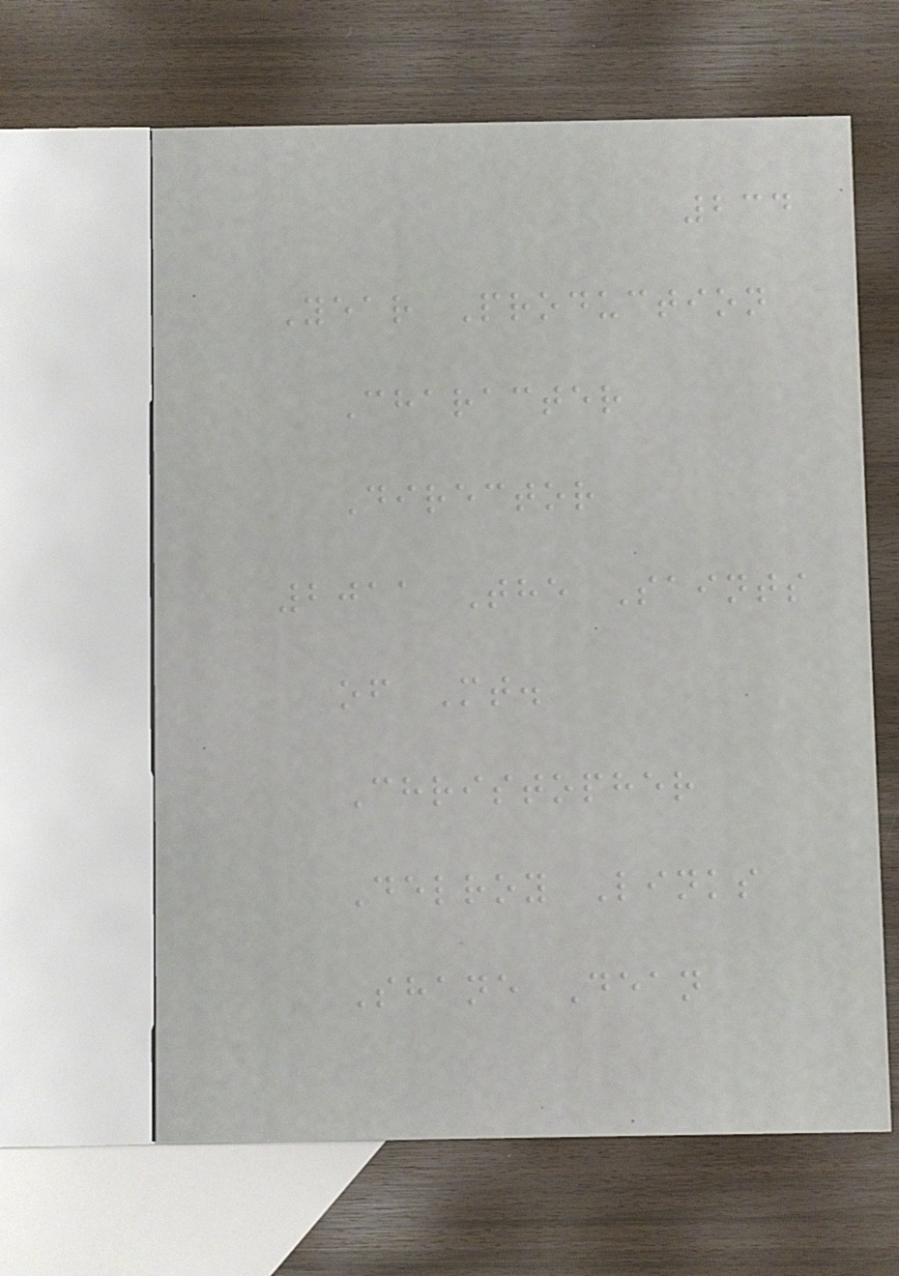234
Year Production
Character
Director
2011 The Saints
of Mt.
Christopher
Delroy Links
Shane Dean
